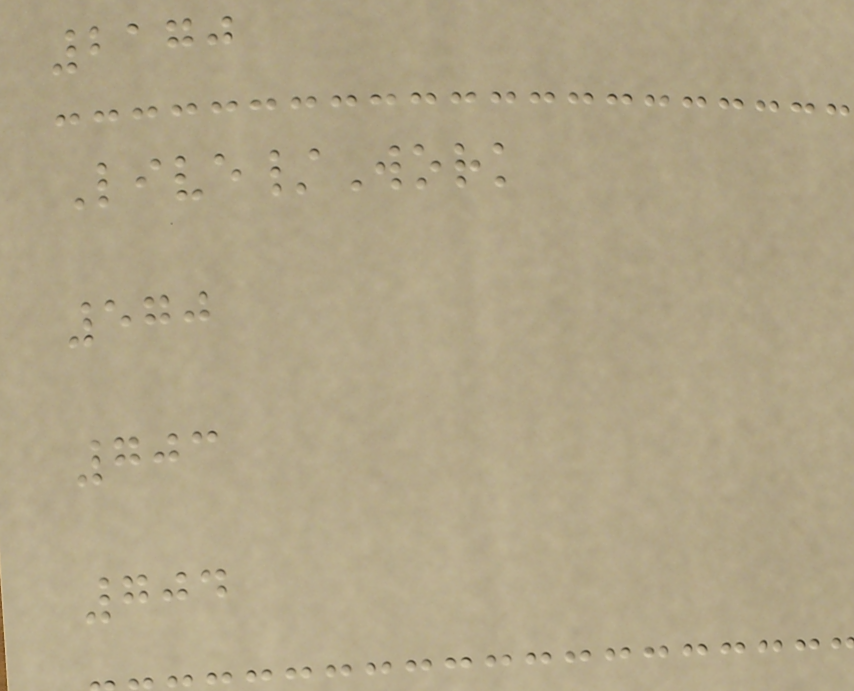2170
Live/Work
570
703
704
